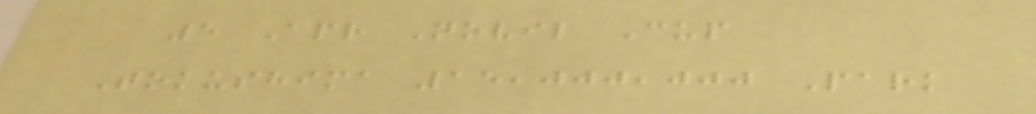5 Apr Novil Cup
Tokushima 15,000,000 Park
